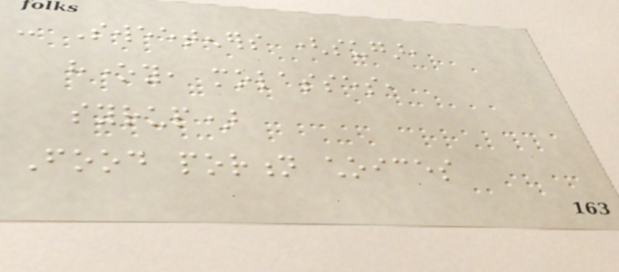- Sweeteners (sugar,
honey, molasses,
syrup)
Food portion choices
